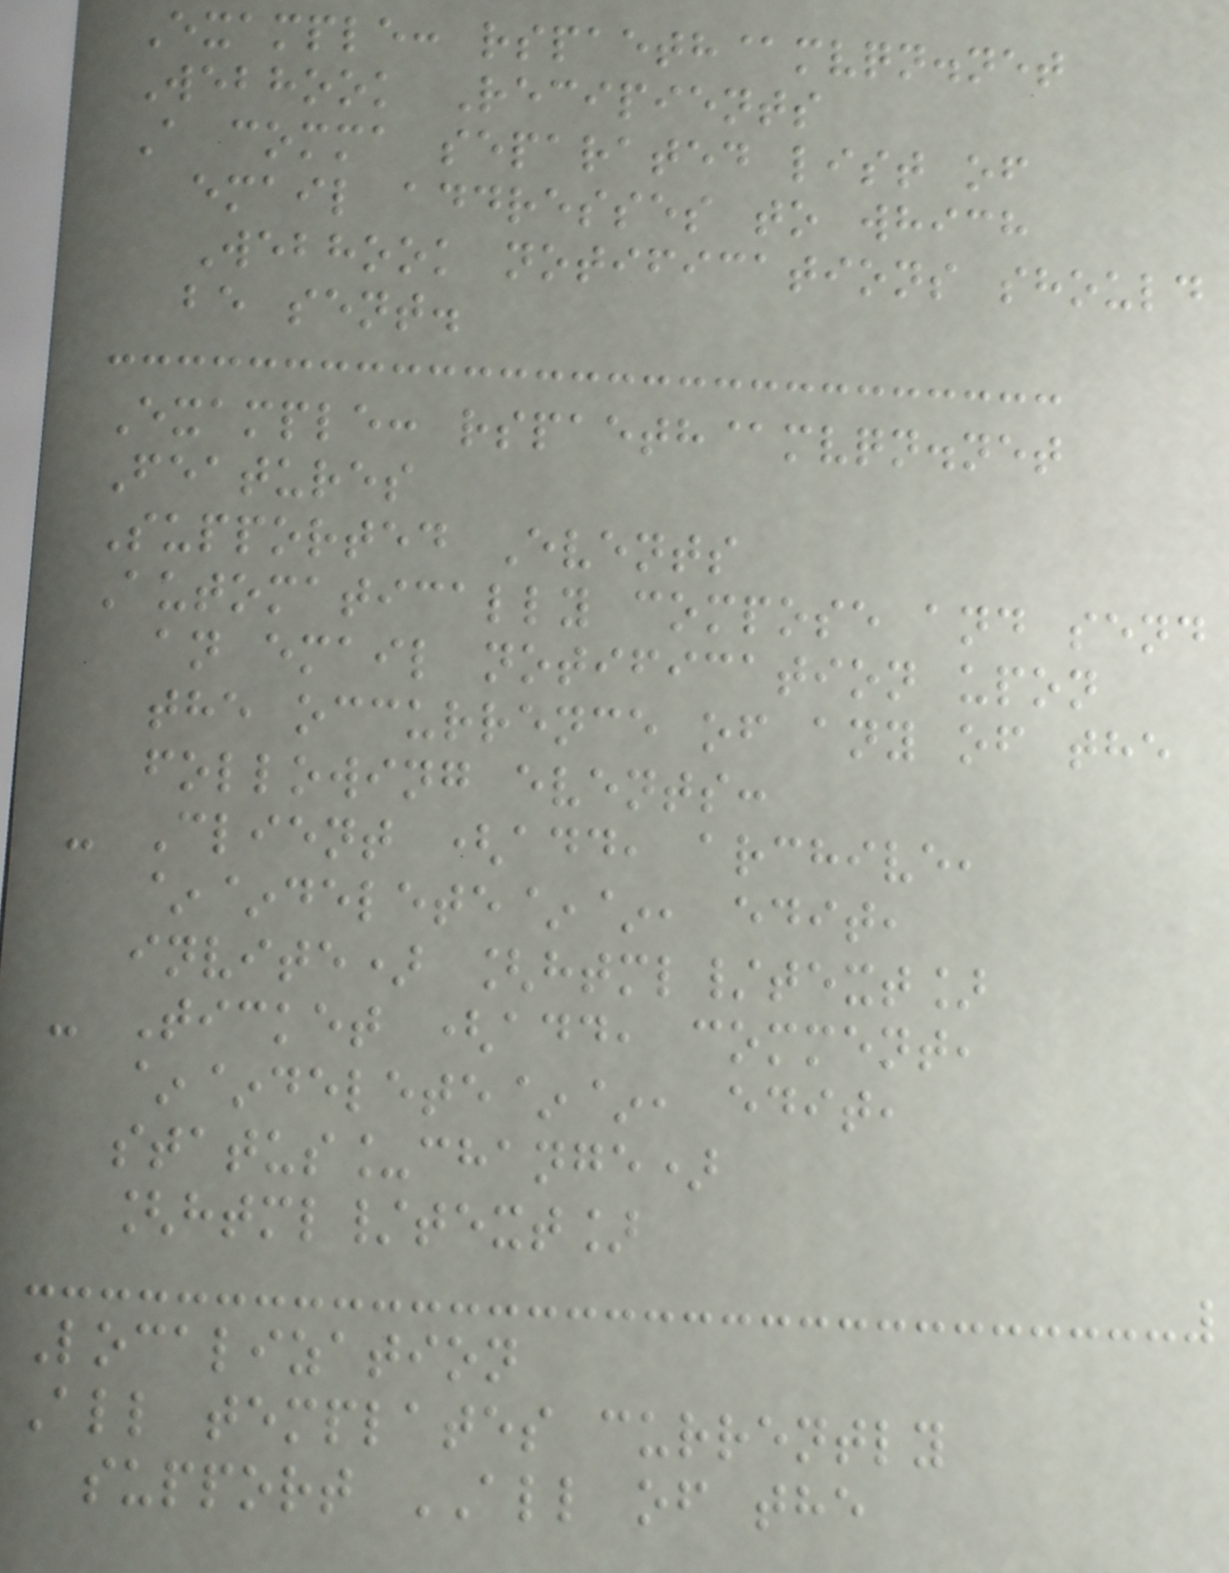Example: rspaeth@mvqn.net
Webhook Recipients
A comma separated list of
email addresses to which
Webhook notifications should
be sent.
Example: rspaeth@mvqn.net
Features
Supported Events
Automatically compose and send
an email notification upon
the occurrence of any of the
following events:
- Client (add, archive,
~~delete~~, edit,
invite) [html/text]
- Ticket (add, comment,
~~delete~~, edit,
status_change)
[html/text]
Localization
All templates currently
support ALL of the
